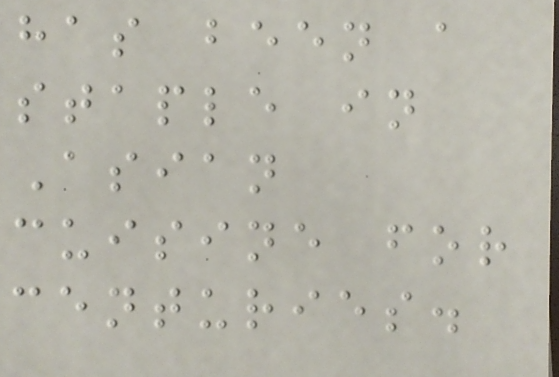has been a
staple in
Asian
cuisine for
centuries.
